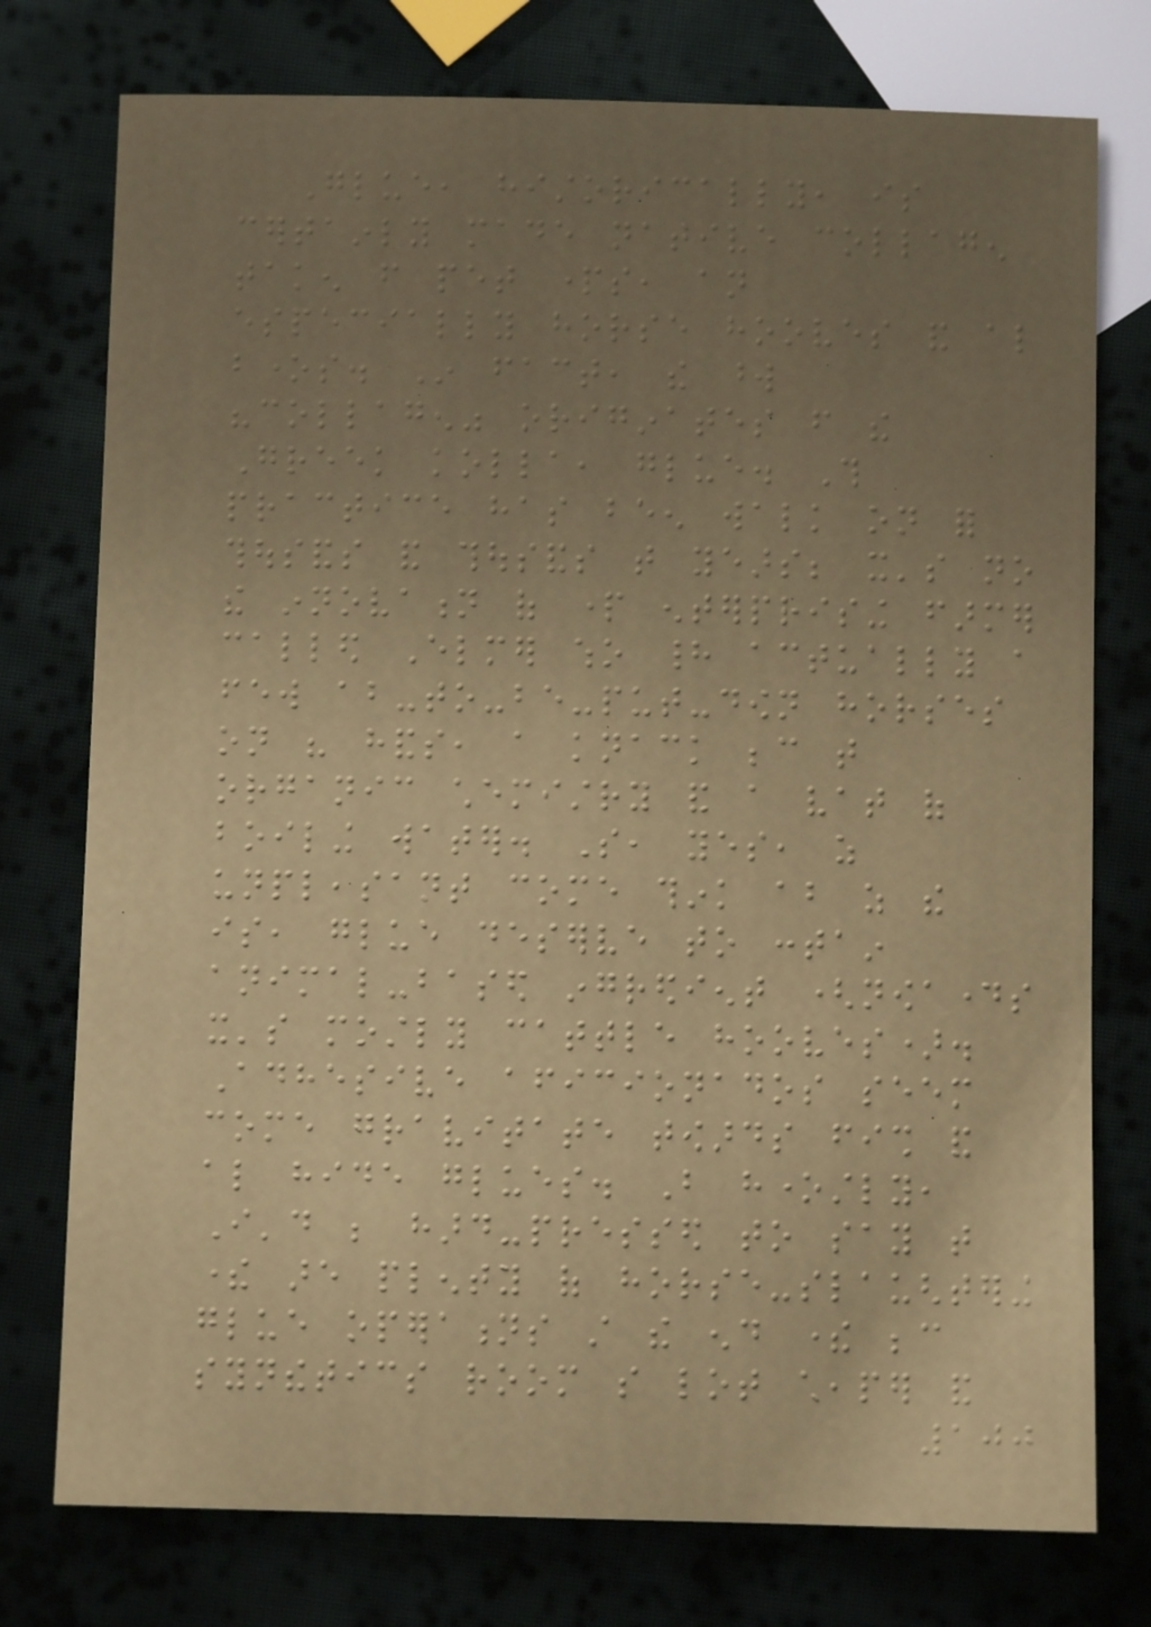Glue, historically, is
certainly made native collagen
taken from pet parts, an
especially horse hooves and also
bones. In fact, the word
"collagen" originates from the
Greek kolla, glue. This
practice has been walk on for
thousands and thousands that years; it's no
the innovation of part enterprising farmer
called Elmer who had actually a
few about-to-be-put-down horses
on his hands, a knack because that
organic chemistry and a vat of
boiling water. So, yes, as
unpleasant come think about as the
is, glue deserve to contain
animal-based ingredient (nowadays
it's mostly cattle hooves).
Adhesive aficionados seem
come gravitate towards fish and
also hide glues. But honestly,
I'd be hard-pressed to say that
there are plenty of horse-slaughtering
glue operations still the end there because
synthetics room so lot cheaper and
100
